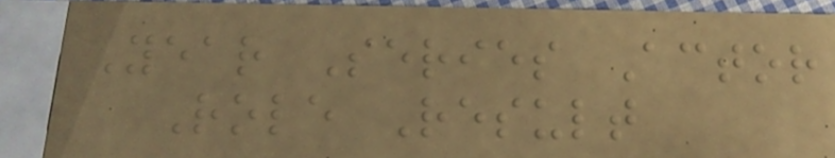Year Series Actor
Role Result
